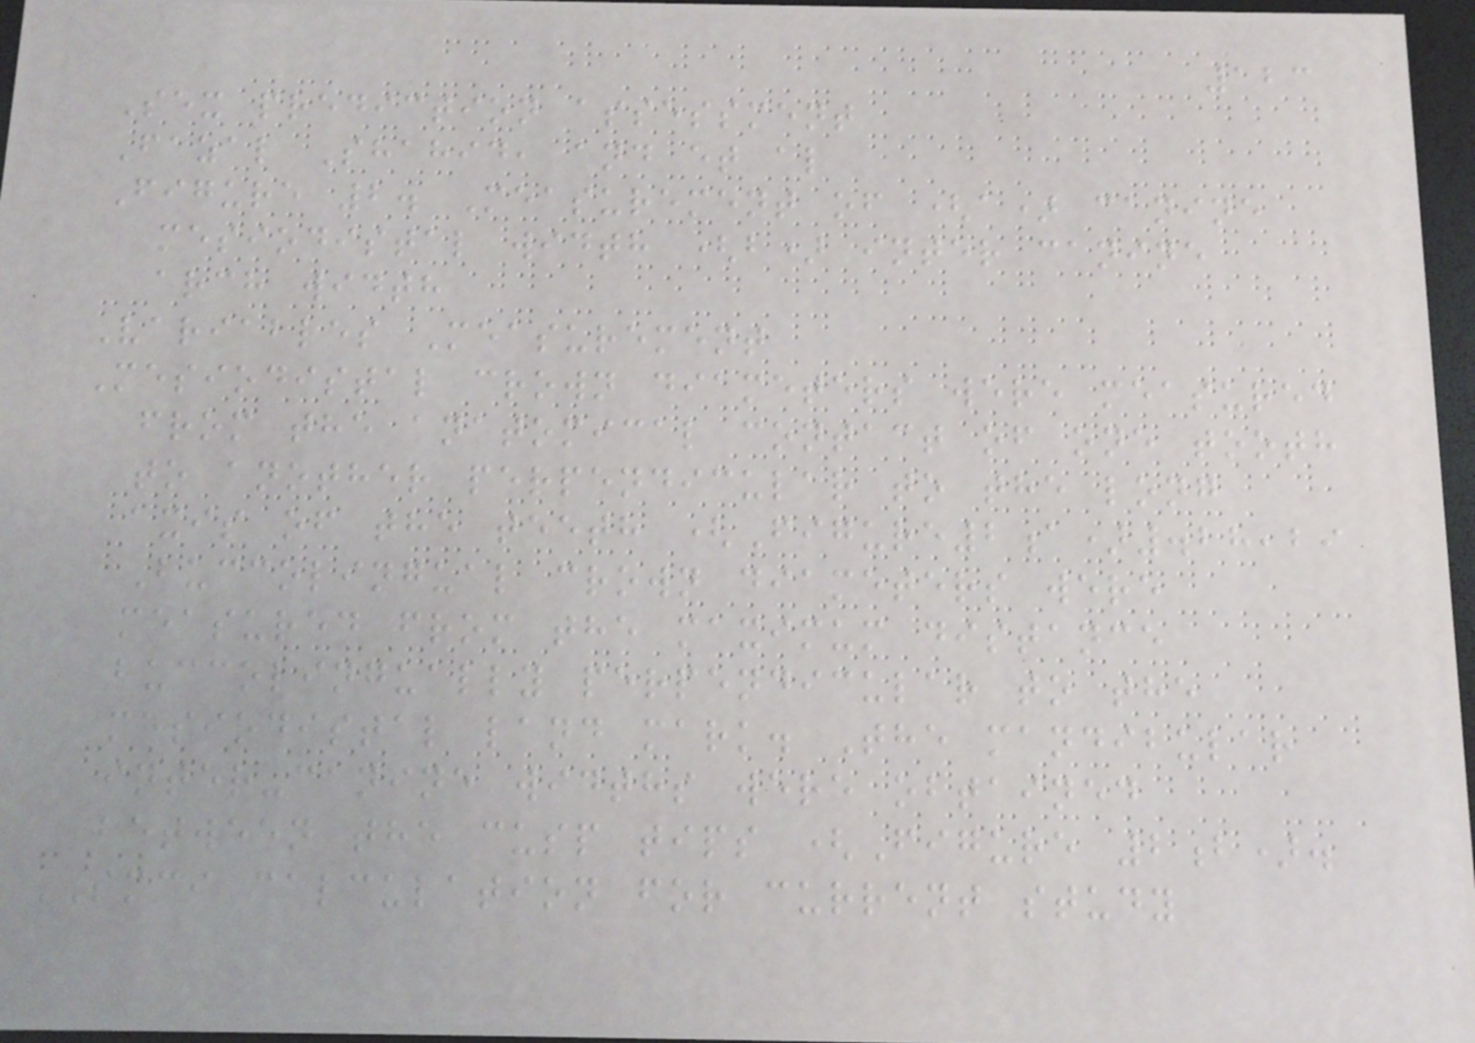123
Sex prediction assessment
Fazal Shahid, and et al
Figure 2. Measurement of (a) canine
mesiodistal width (b) inter canine
arch width
Variables Measurement
Mesiodistal crown diameters were measured
from the anatomical contact of one tooth
to another perpendicular to the long
axis of the teeth (Figure2a).28,29
Buccolingual crown diameters were
measured from the maximum distance
buccolingually perpendicular to the
mesiodistal land mark. The mandibular
inter-canine widths were obtained
between the cusp tips (Figure 2b).
SMCI calculation for current study
